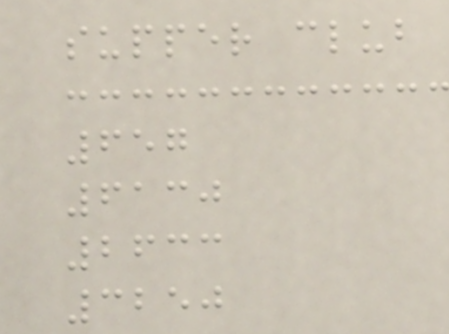supper club
657
6130
2633
3250
